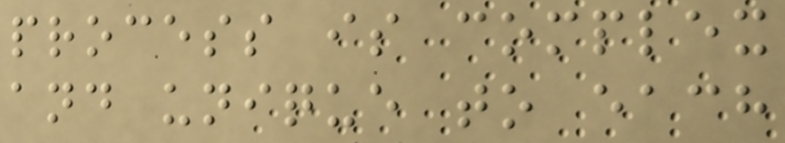process is complex
and unique to each
